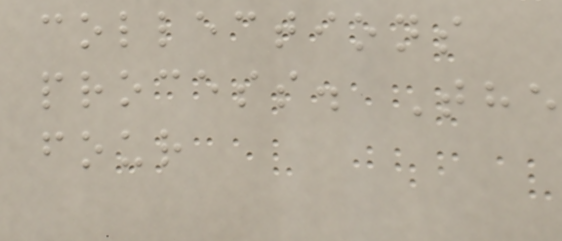collections
process. The
four
